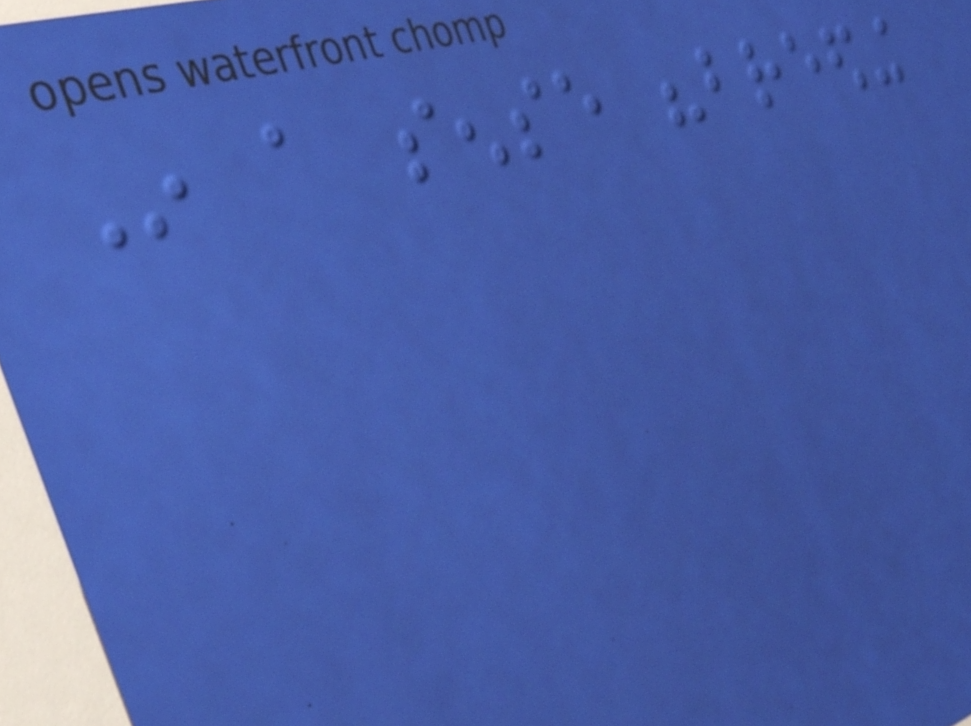In a sense "breeding
